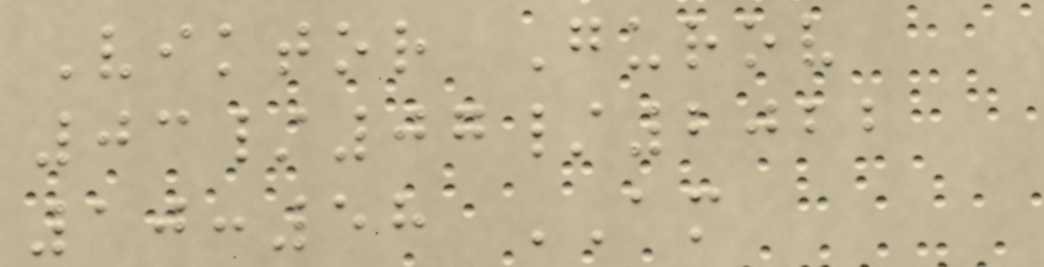Viktor Gurov
03/07/2022
10:58 AM
